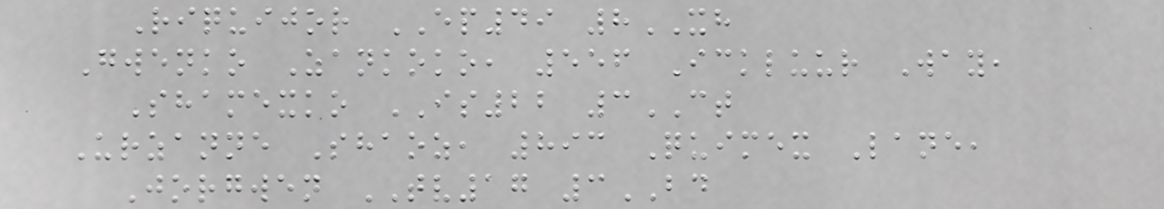Riquijor EP49 8XH
Gwenko Zankoko, 556 Ickluur Way,
Shamexko IS22 3CT
Urzanne Shaoz, 893 Quimex Lane,
Jorgwen TV17 3BD
